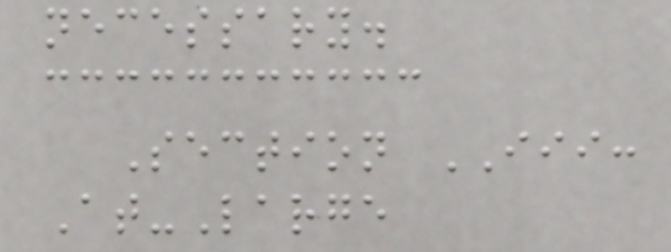necessary.
Section III:
At-Large
